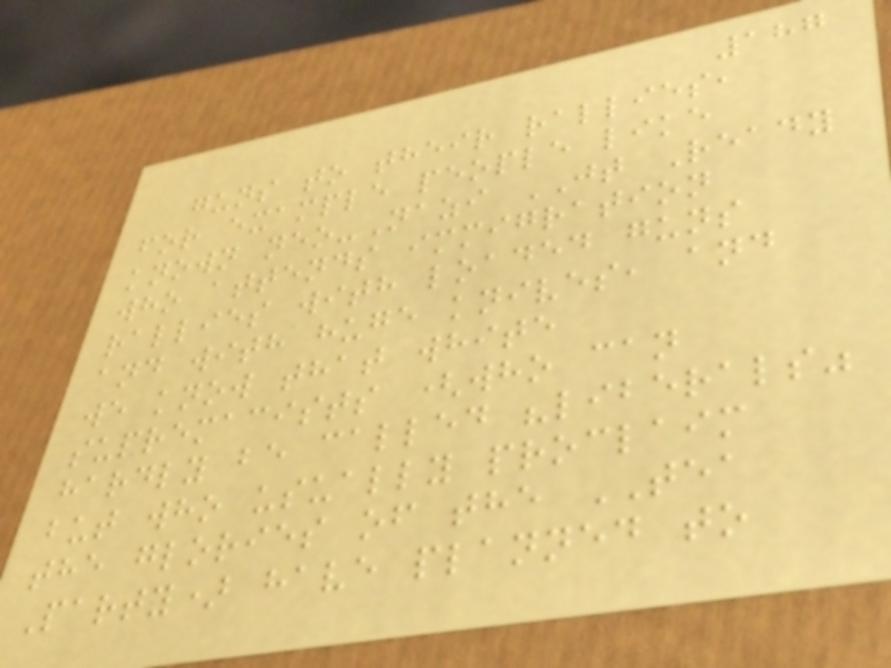187
guns to their rallies,
for example people like
known neo-Nazi JT Ready
who attends immigration
rallies with loaded guns
and with huge knives, and
we know that white
supremacists (who can
hardly be called "liberals"
but who usually proclaim
the glories of the TEA
Party) have planned to
